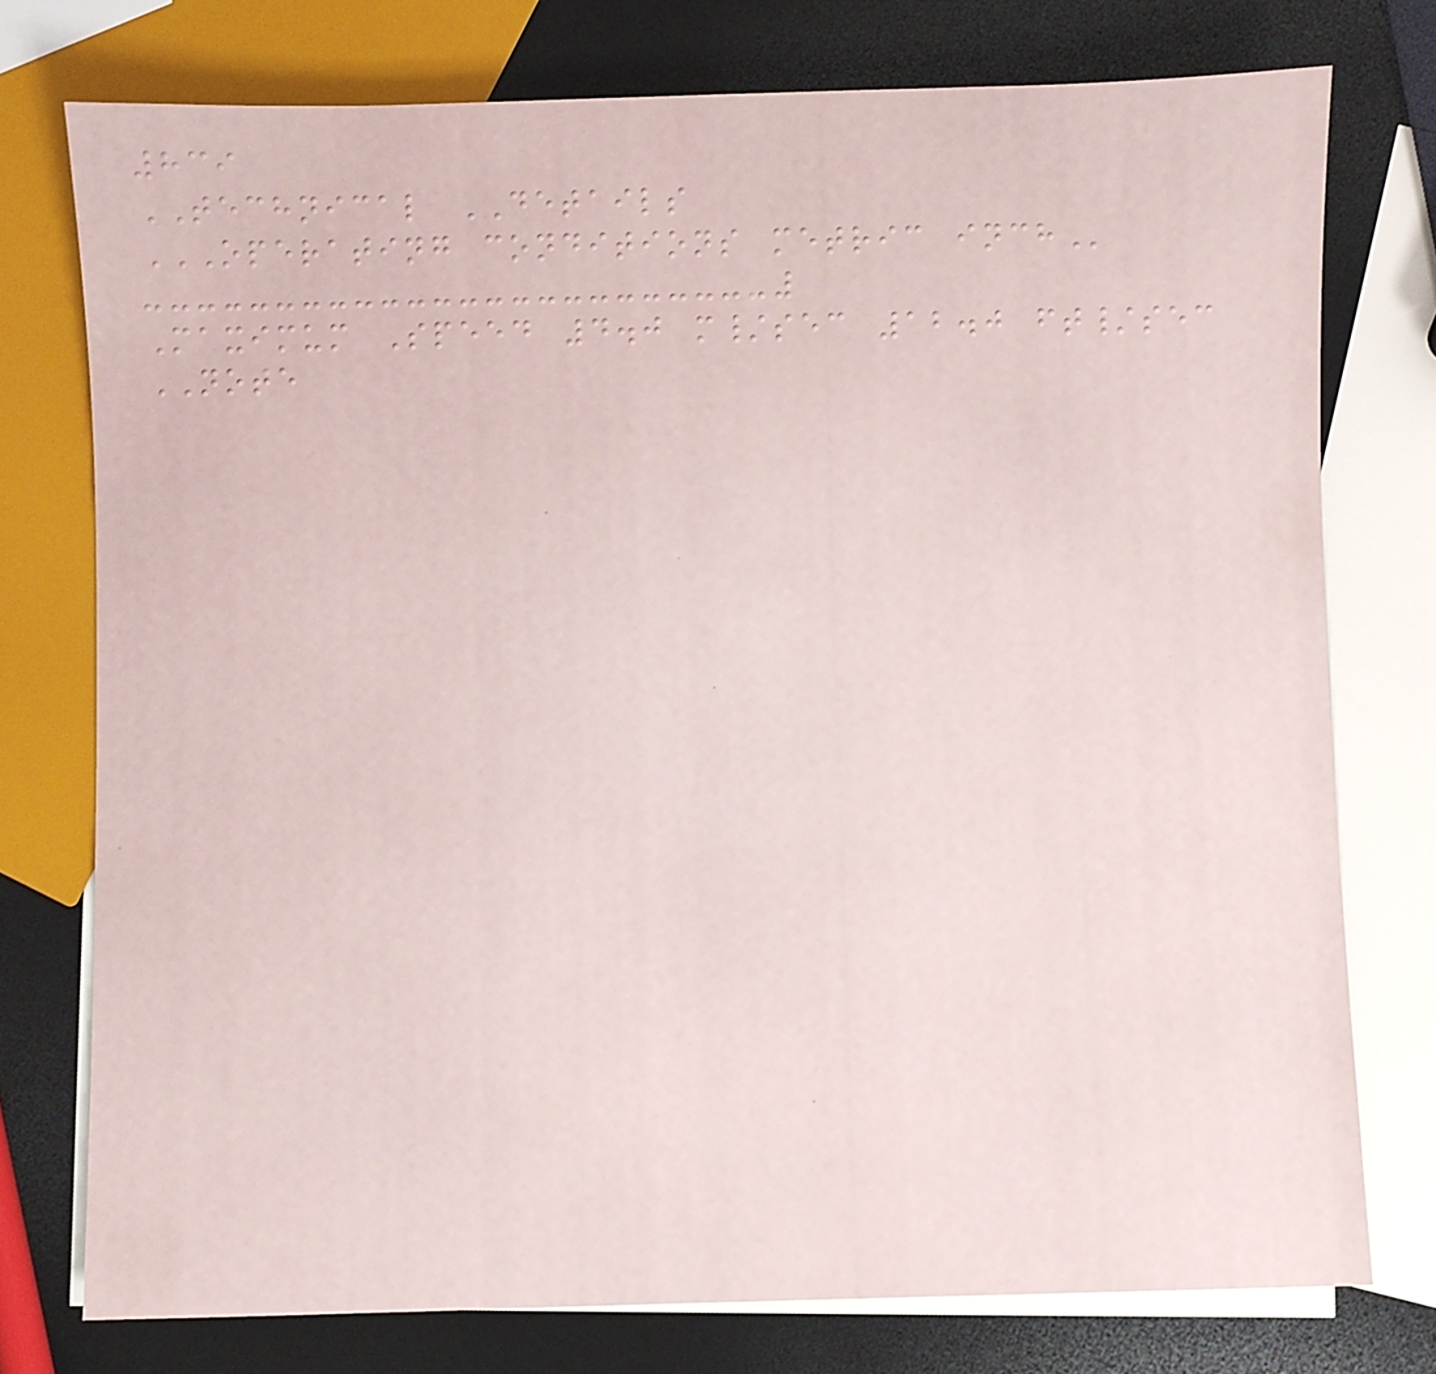839
TECHNICAL DETAILS
OPERATING CONDITIONS METRIC INCH
Maximum Speed 4.0 m/sec 12.0 ft/sec
NOTE
